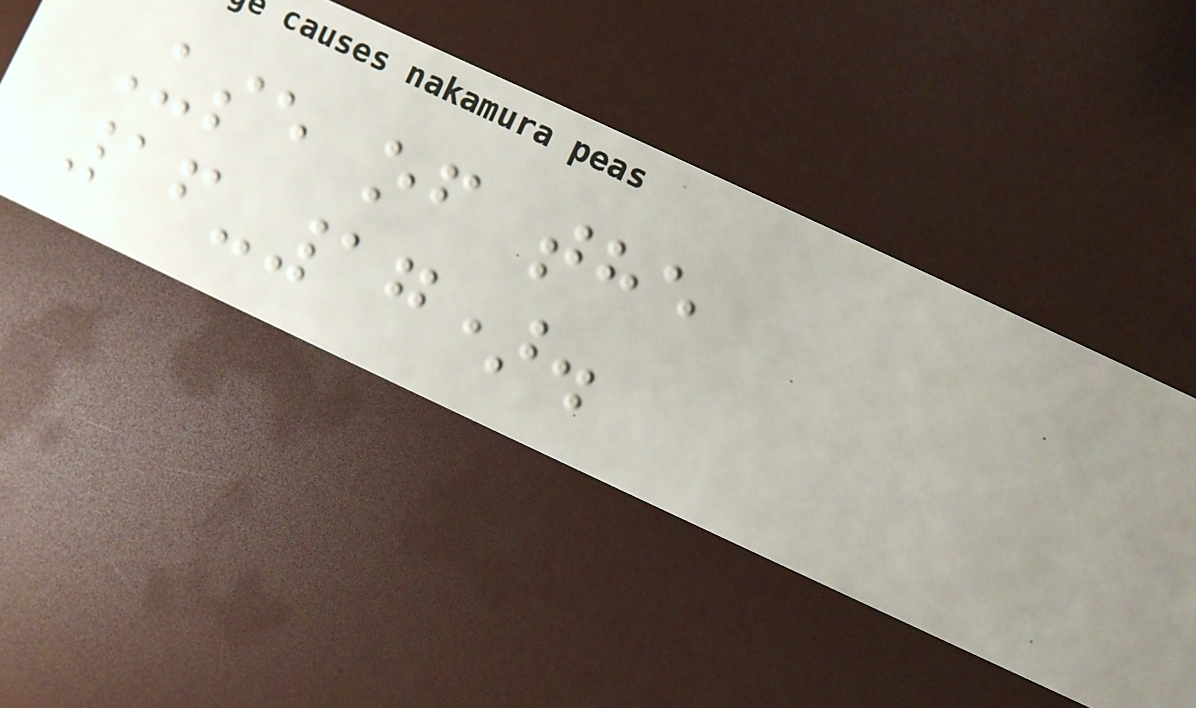Use of the
16-17).
